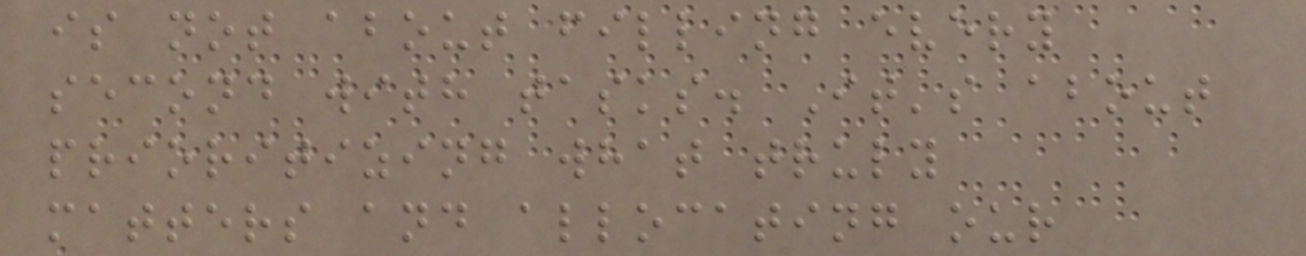is not about filling every
second with tasks. It's about
prioritizing what truly
matters and allocating our
